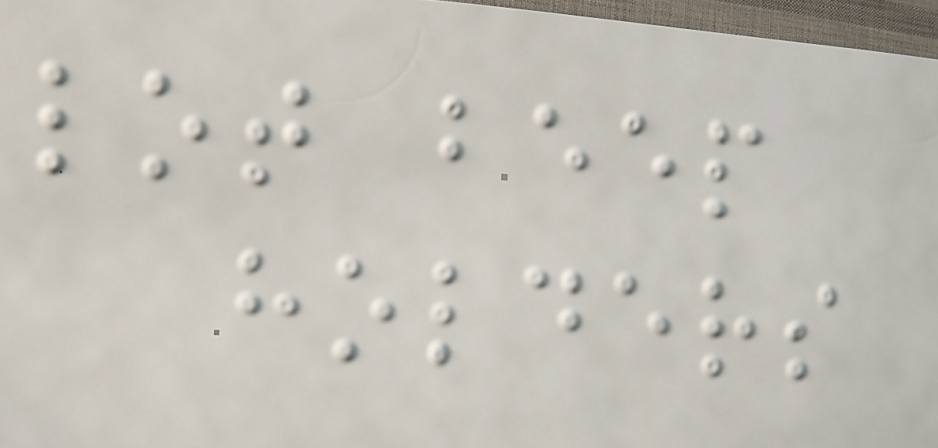lot beep
holders
